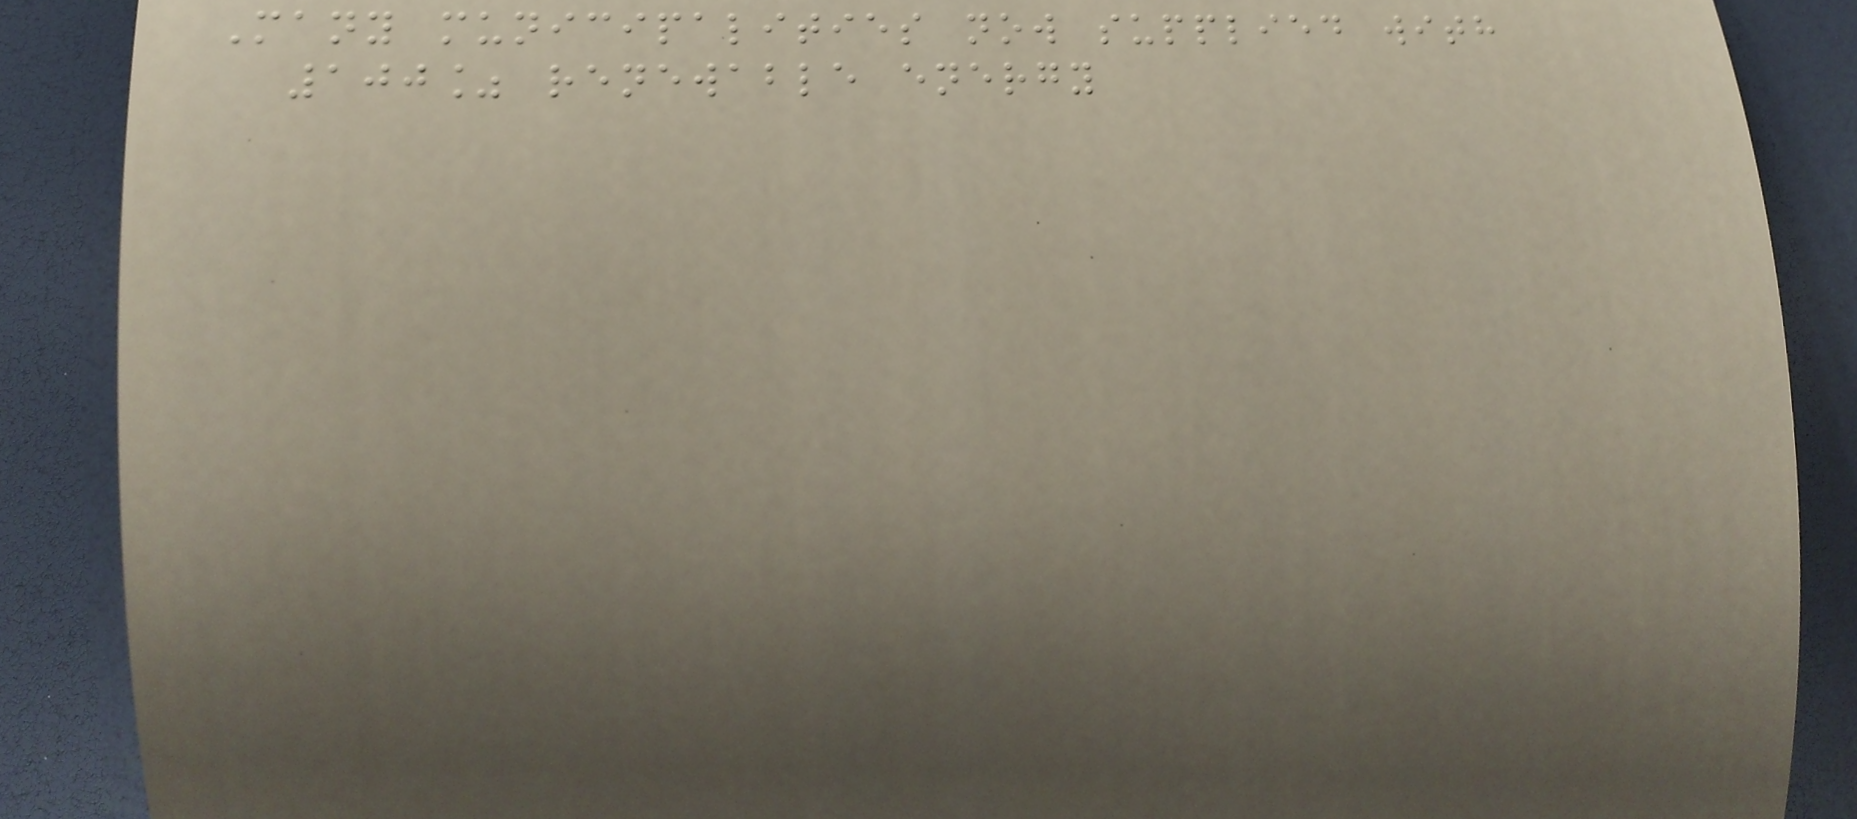Many municipalities now supplied with
100% renewable energy
